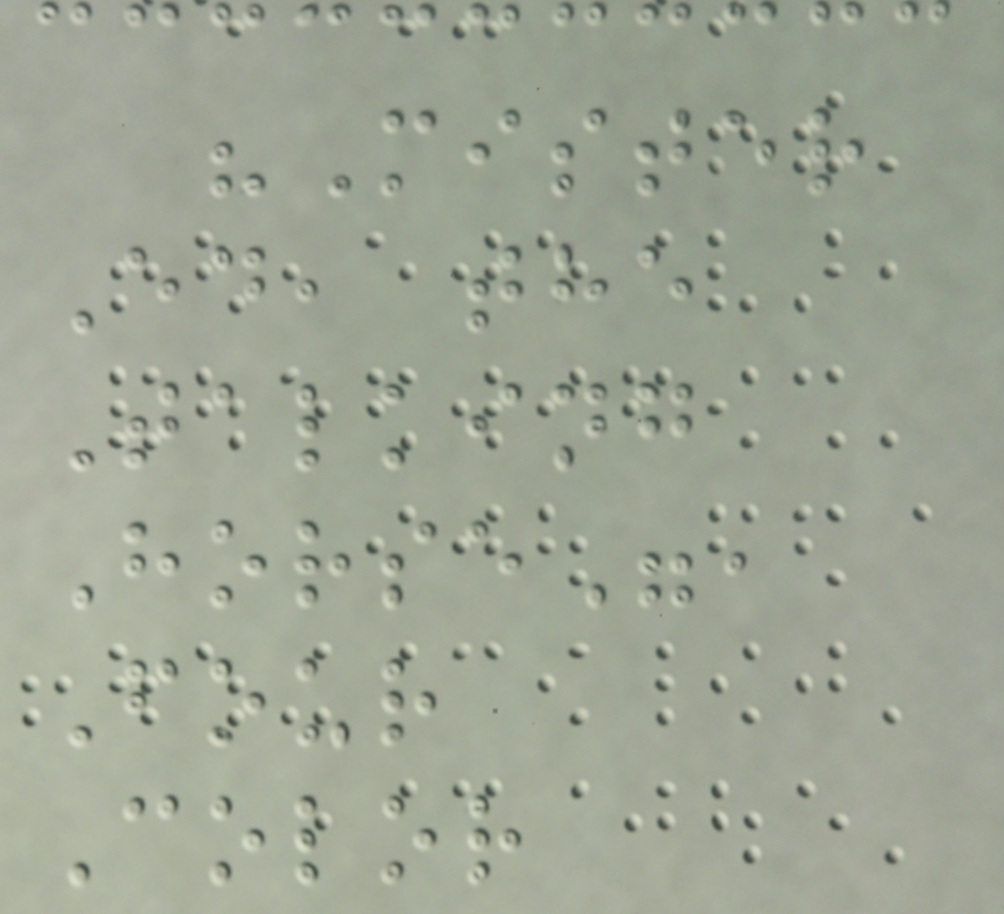"Mister
Ed, the
Talking
Horse",
Four
Color
